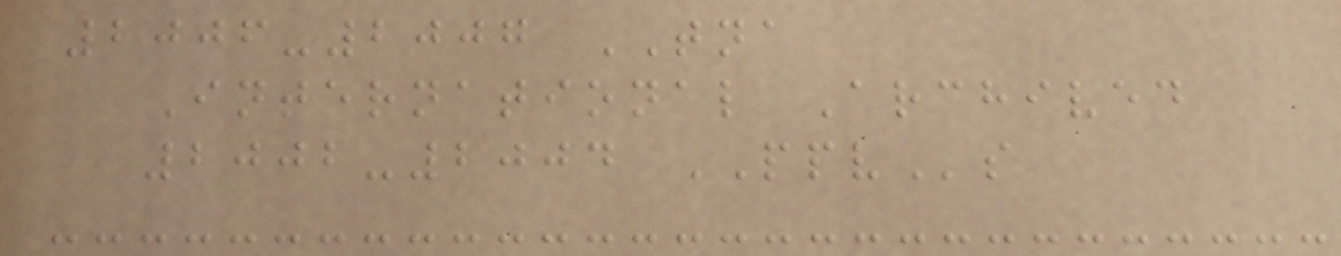2006-2007 TNA
International Archived
2002-2004 PPVs
